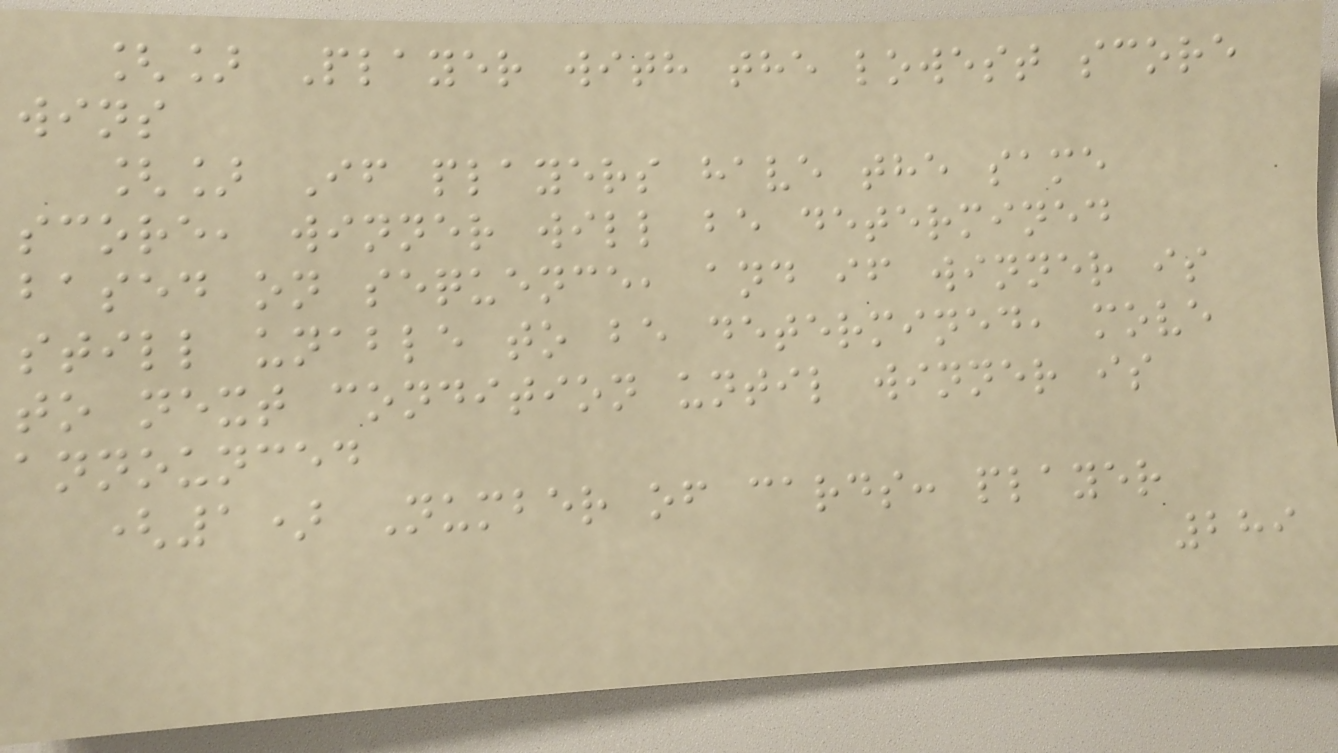[] Player with the lowest score
wins
[] If players have the same
score, winner will be determined
based on sequence, and if winner is
still unable to be determined, move
to next condition until winner is
announced
(1) Number of cards: player
289
